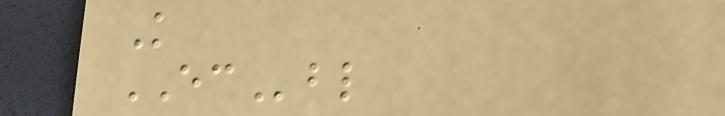K
ECbl
